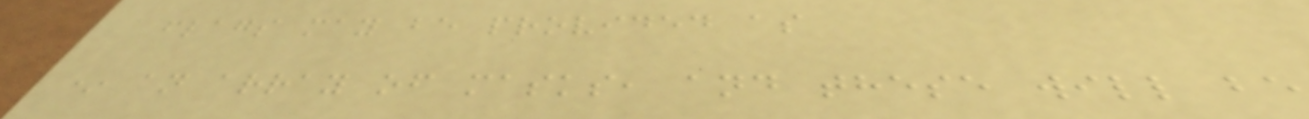flags may be provided as
* an array of masks, and these will be
